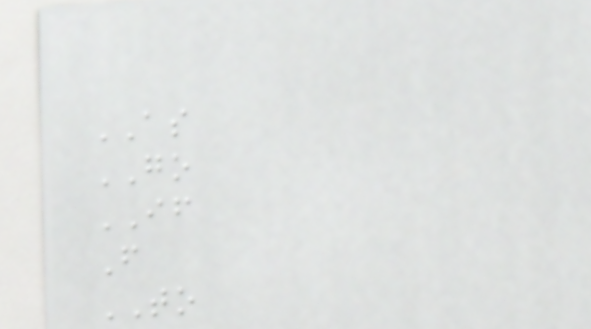AS
GO
IF
F
TO
